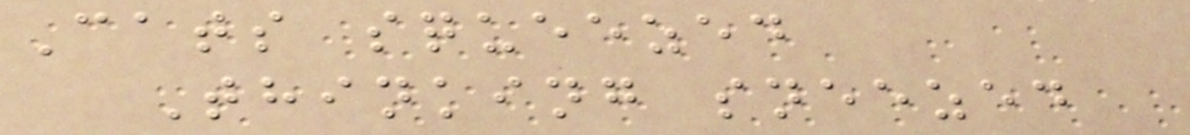Cats squeezed
Thinking sneezed
